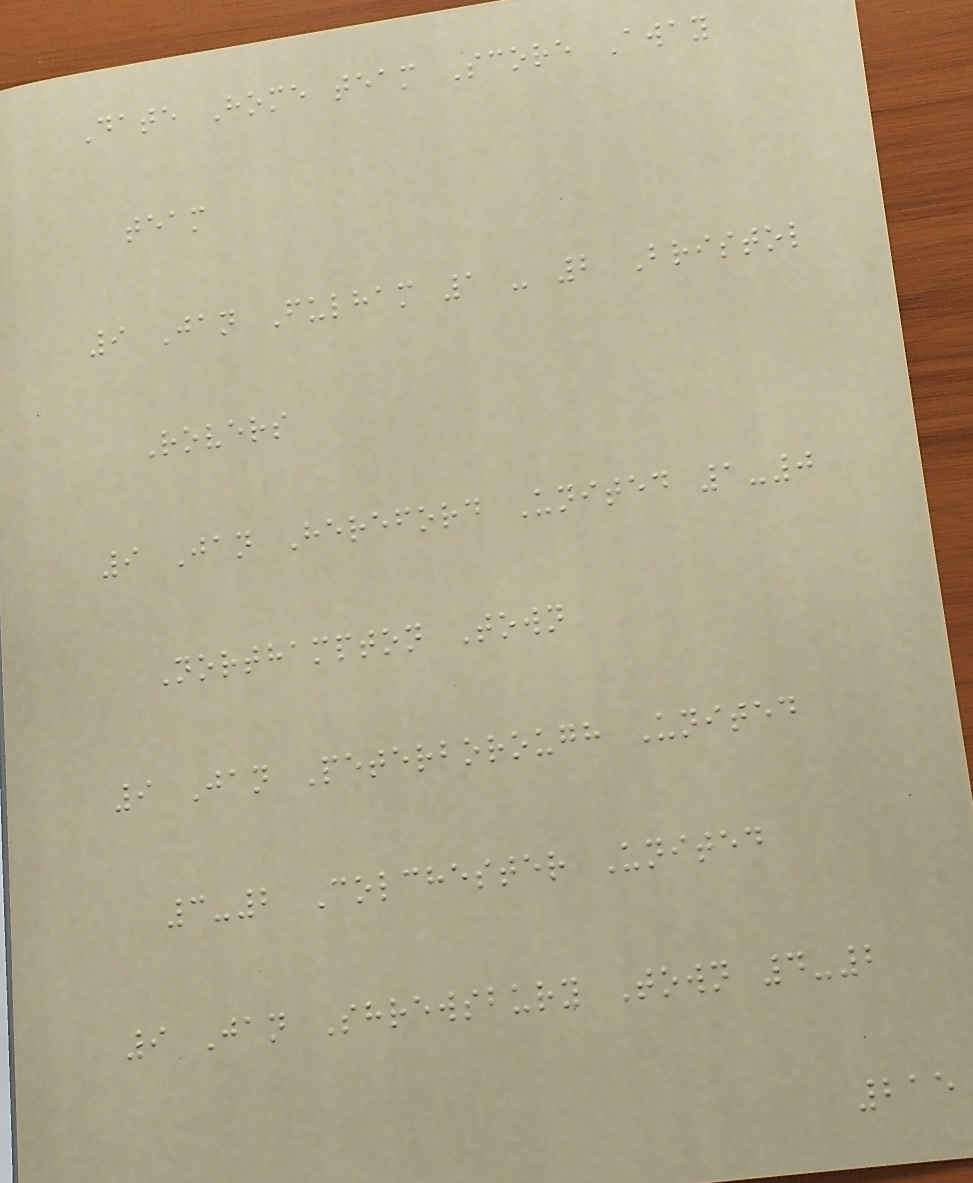Date Home team Score Away
team
9 Jan Fulham 1 - 2 Bristol
Rovers
9 Jan Hereford United 1-0
Northampton Town
9 Jan Peterborough United
3-2 Colchester United
9 Jan Shrewsbury Town 4-2
215
